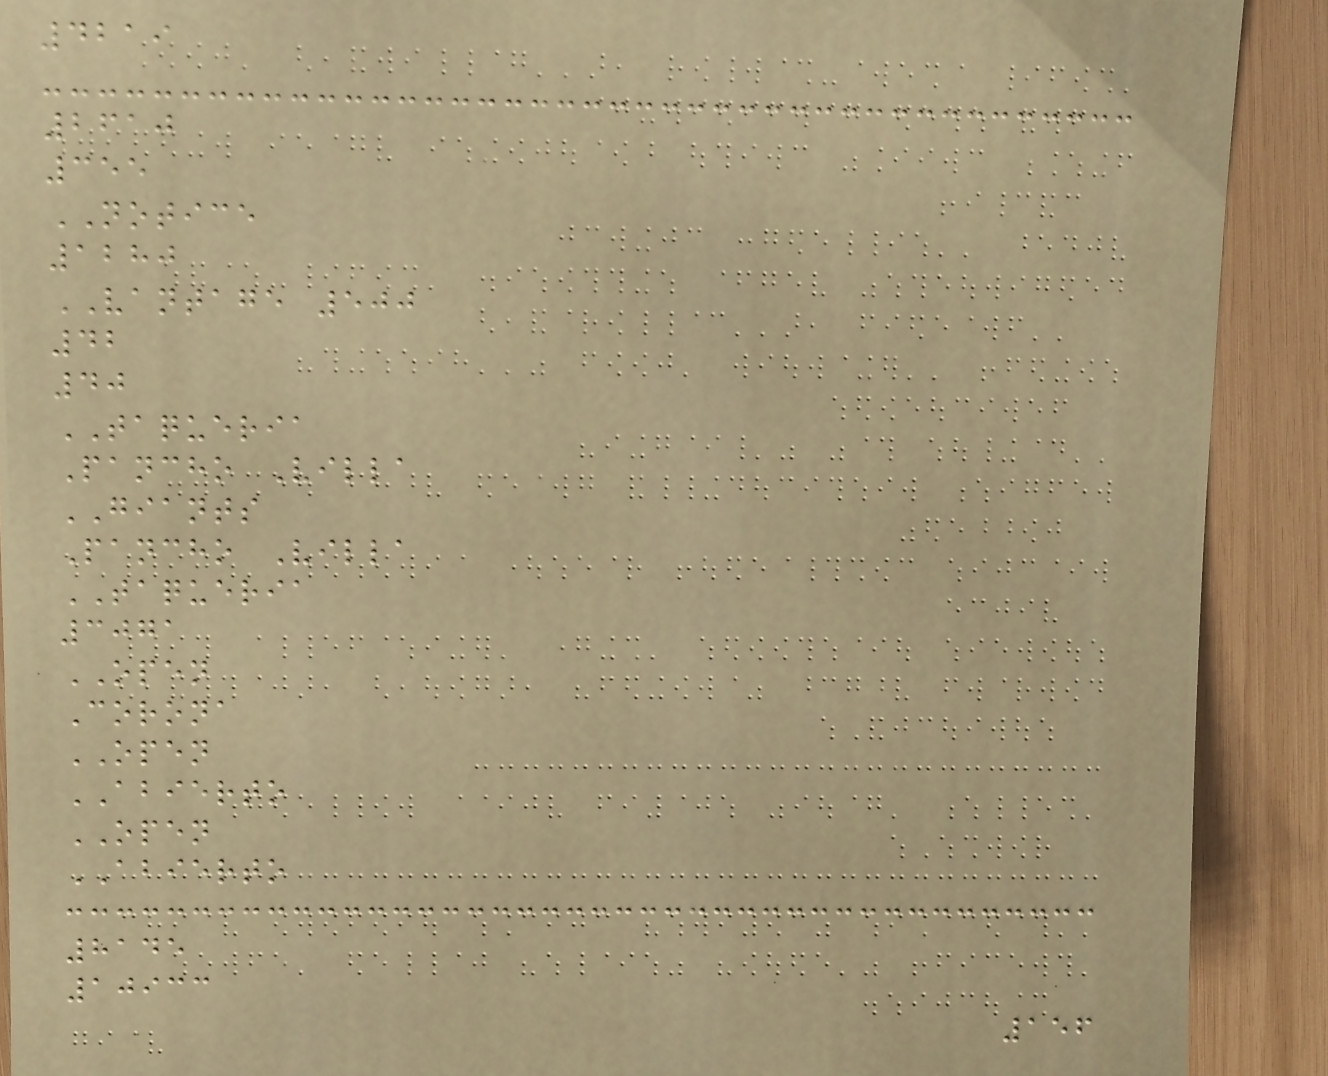4219
2610
355
NOTICE
1280
VANTAGE 500
42
40
TAQUERIA
Pancho Villa
GIANTS
Pancho Villa
TAQUERIA
3071
OPEN
Corona
OPEN
ABIERTO
OPEN
ABIERTO
8145
10933
156
